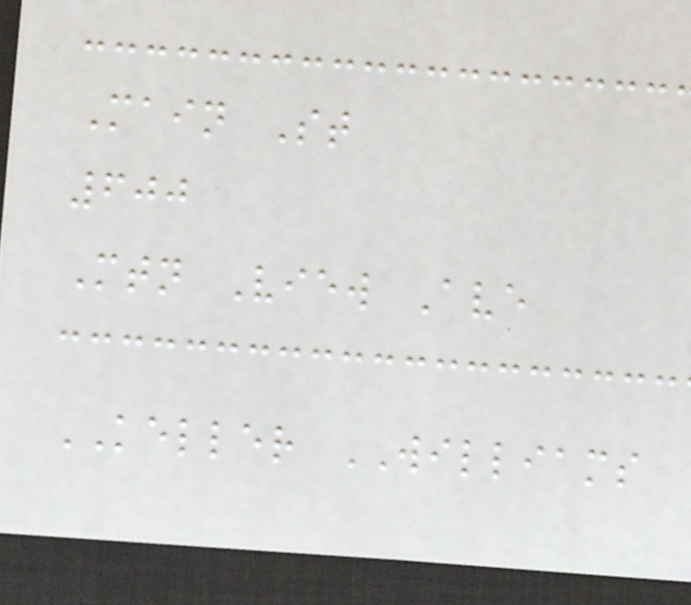Main St
600
Mtn View Ave
KELLER WILLIAMS
